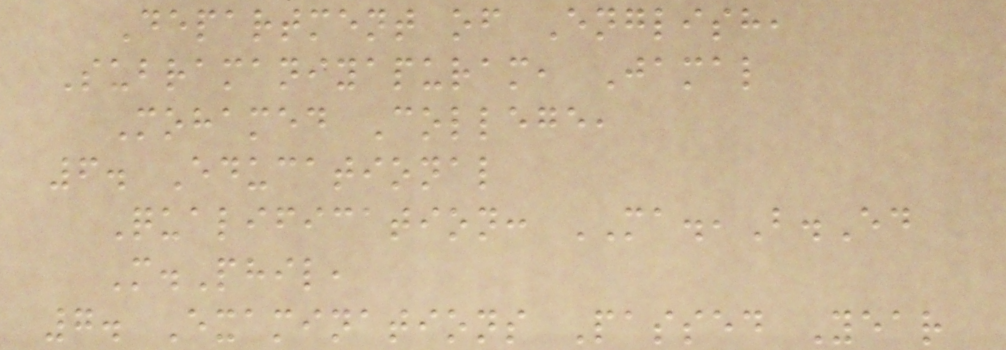Department of English,
Subramaniyapuram, Jamal
Mohamed College,
6. Educational
Qualification: MA.,B.Ed
M.Phil,
7. Examinations Passed Year
